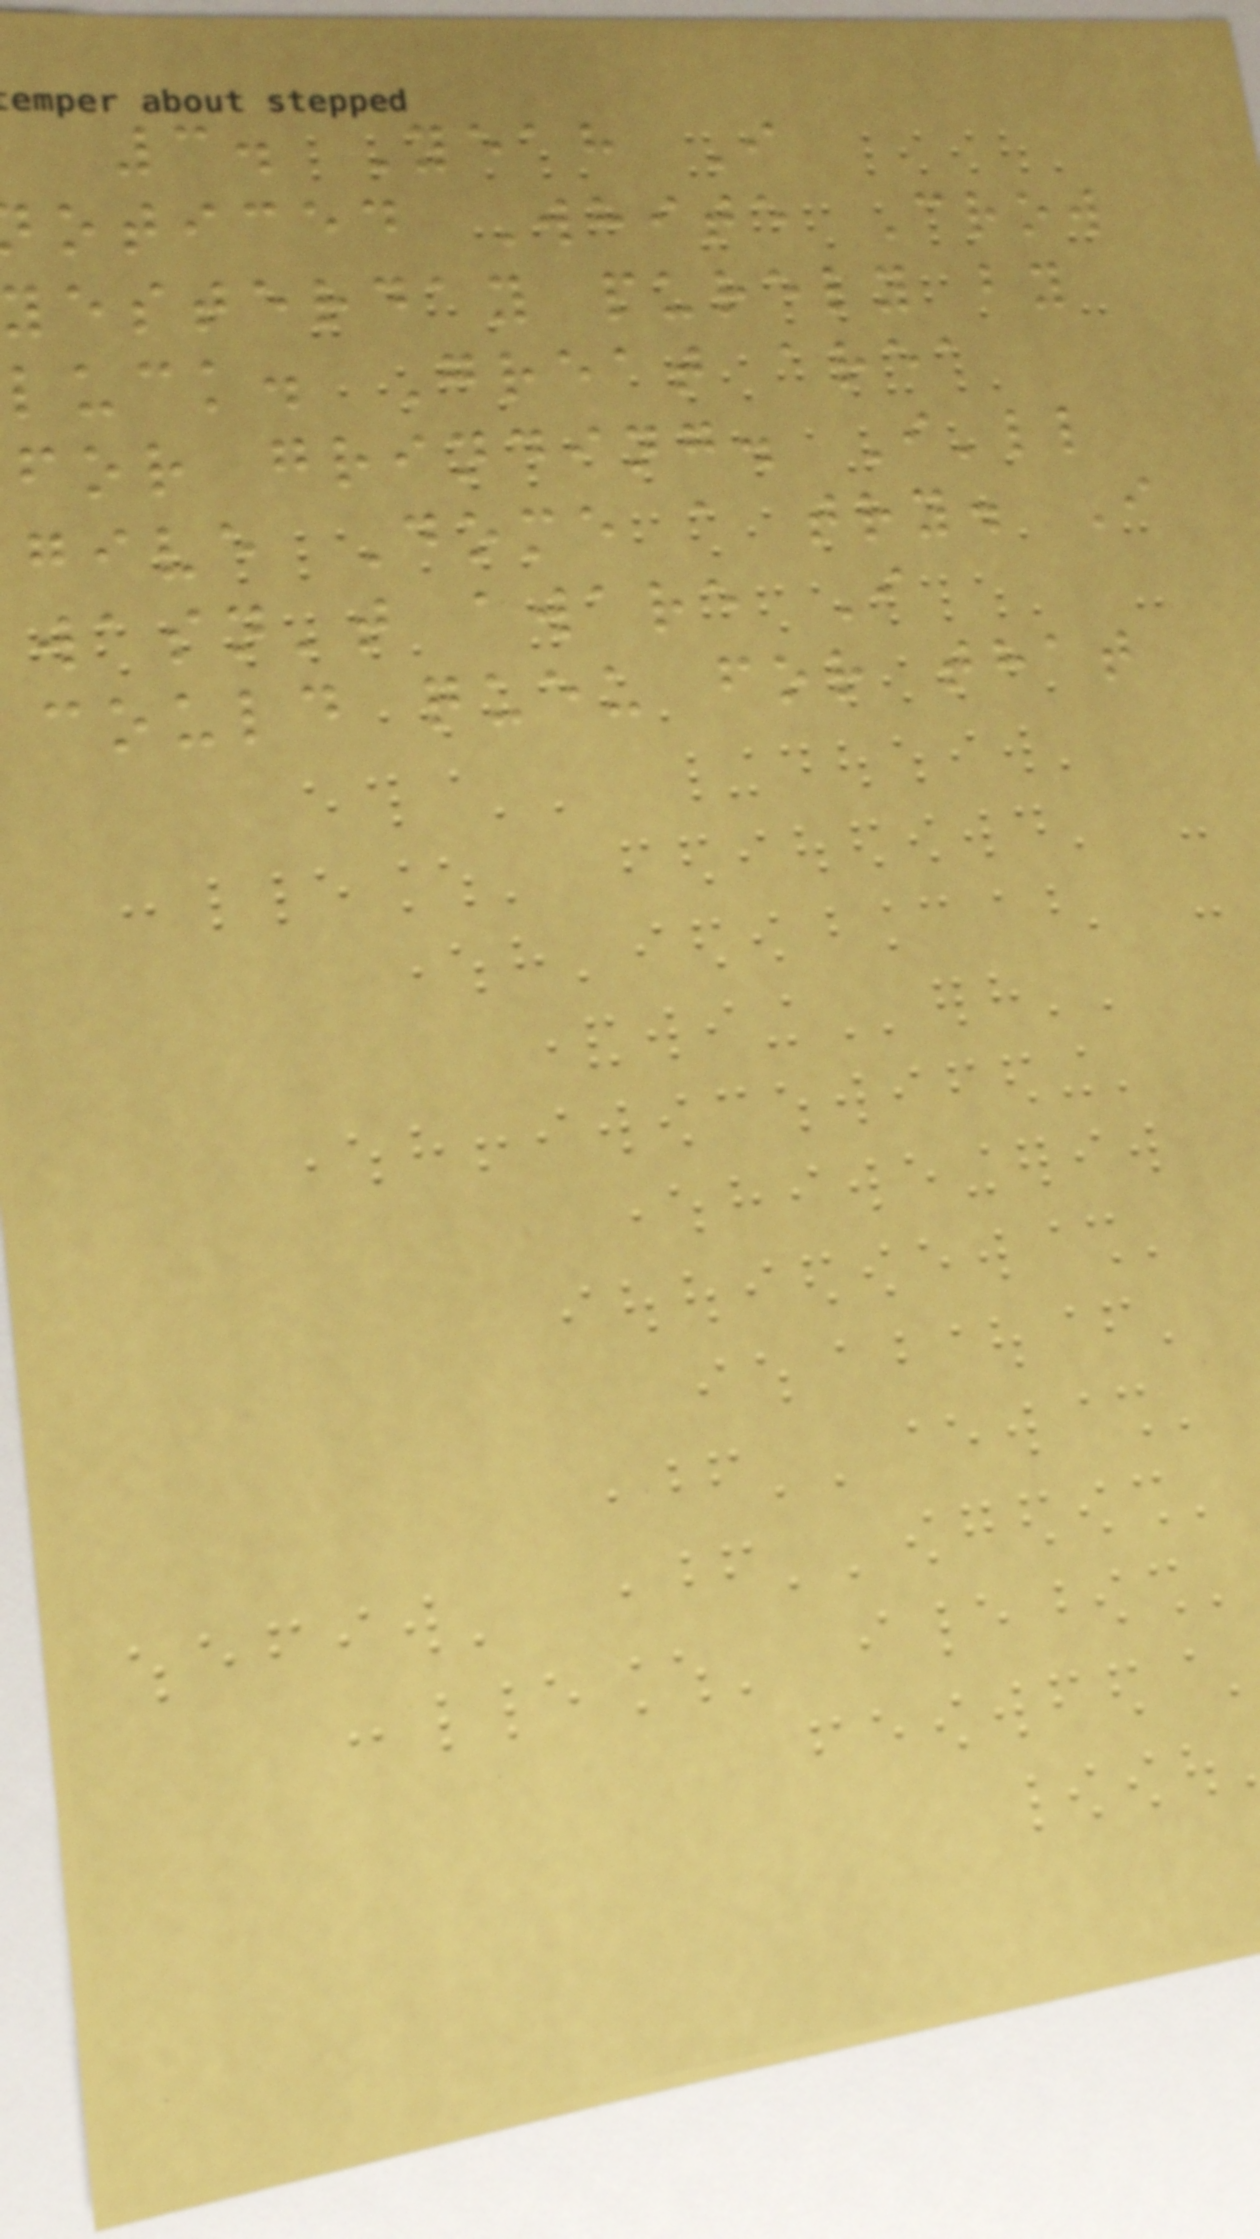3. Yeah I
oticed White Crow
yesterday purely by
luck. Great area
for grinding. I'll
give Dome a try. I
wasn't aware I
could queu for that
